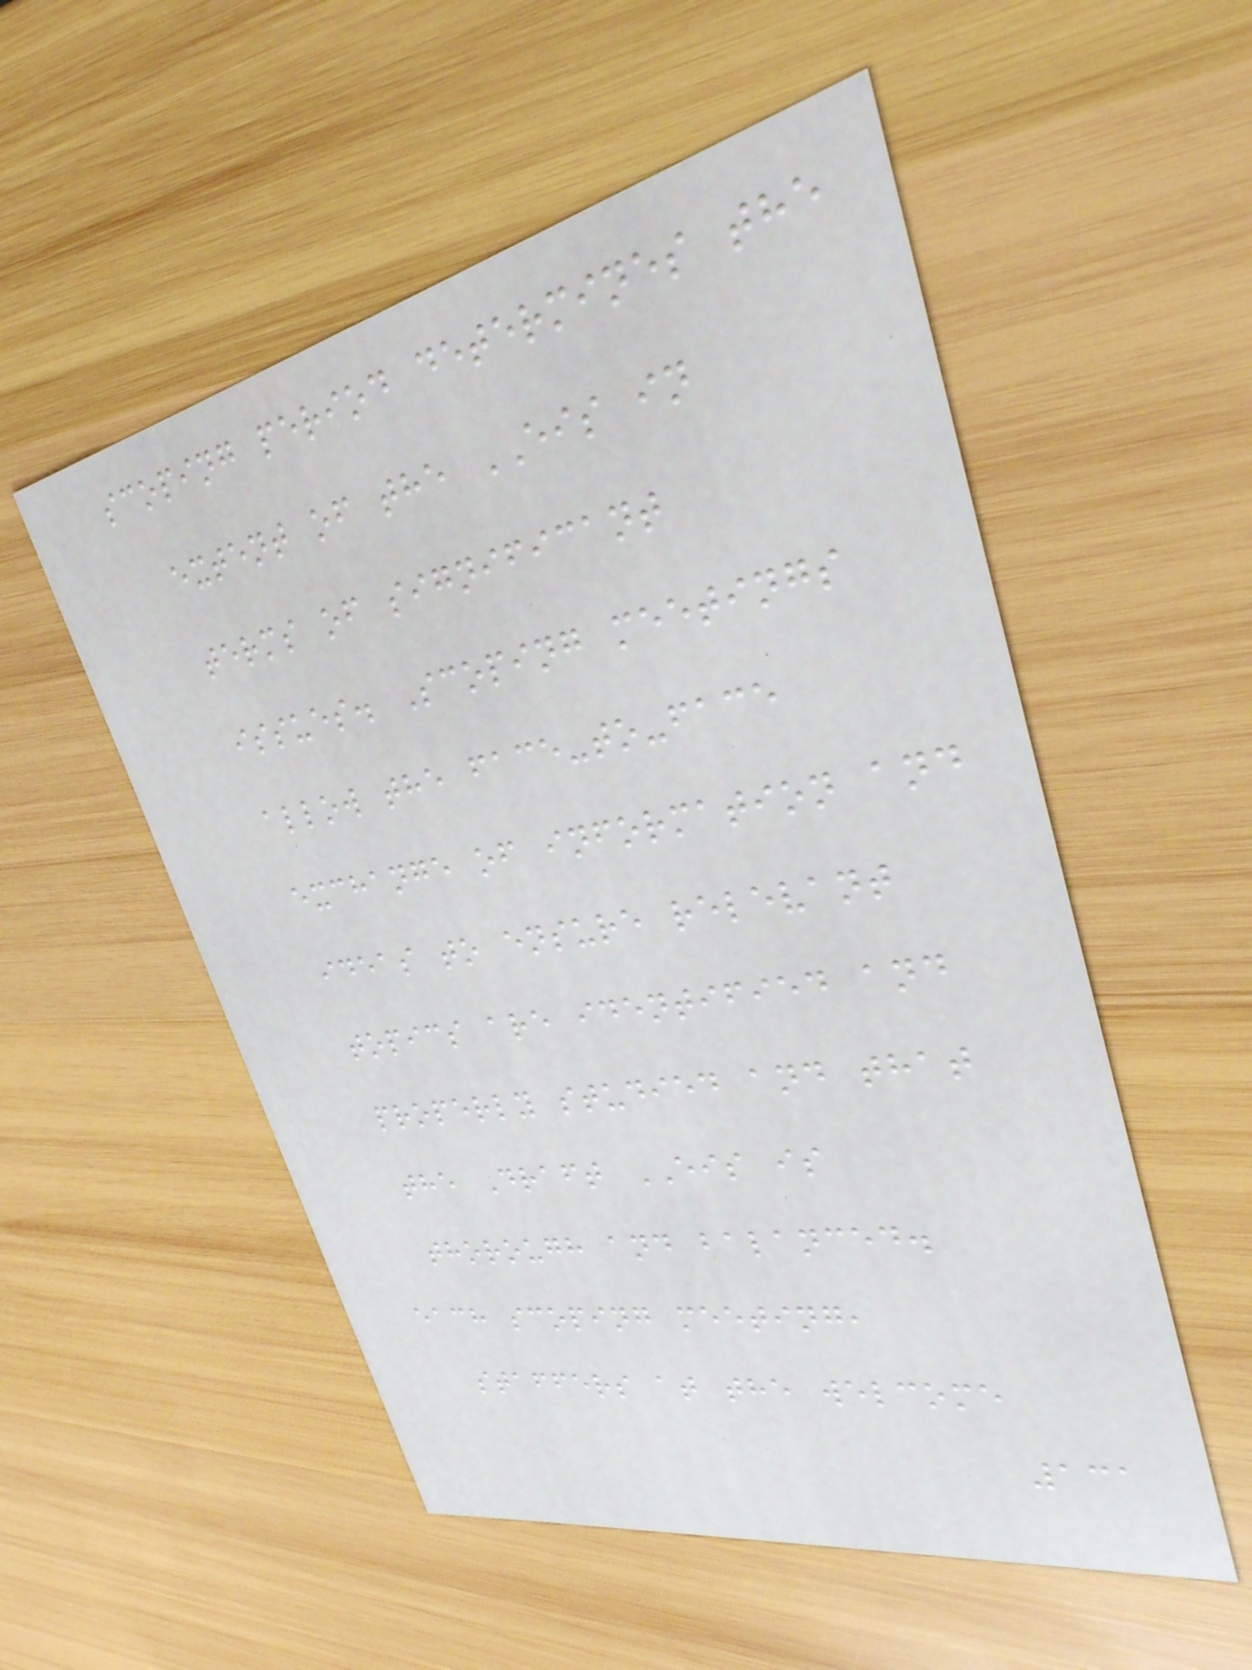scoping period determines the
extent of the EIS in
terms of significant
issues. Scoping meetings
allow the face-to-face
exchange of information and
ideas to ensure relevant
topics are identified and
properly studied and that
the Draft EIS is
thorough and balanced.
each scoping meeting,
staffers at the welcome
131
